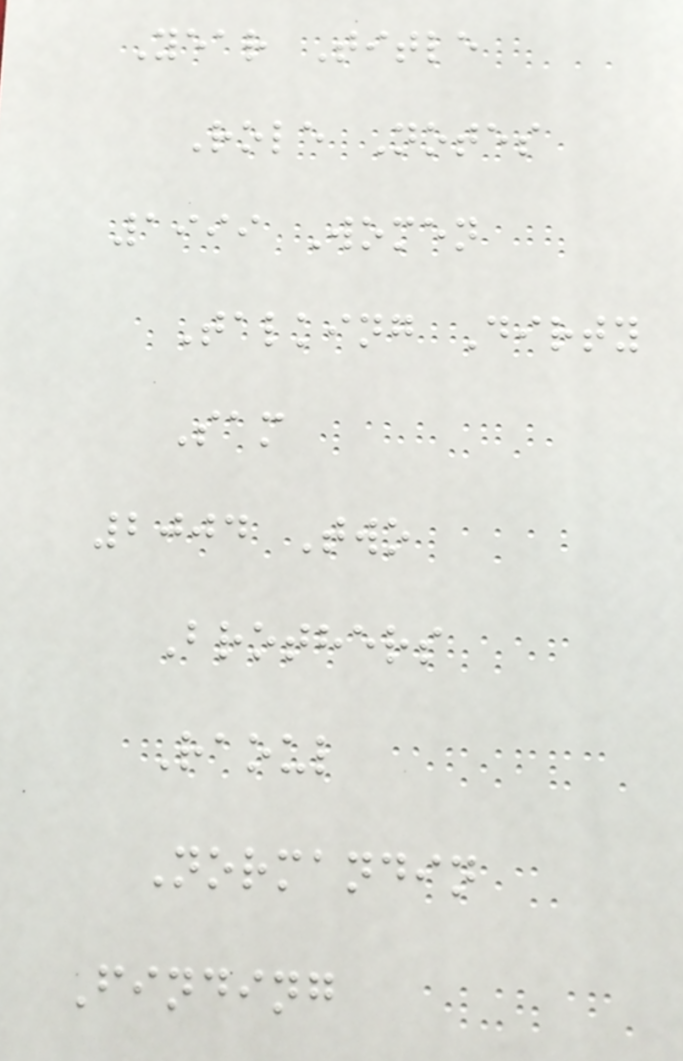Year Title
Role Notes
1999 Women
Talking Dirty
Sam
2004 Two
Brothers
Raoul
Normandin
Finding
